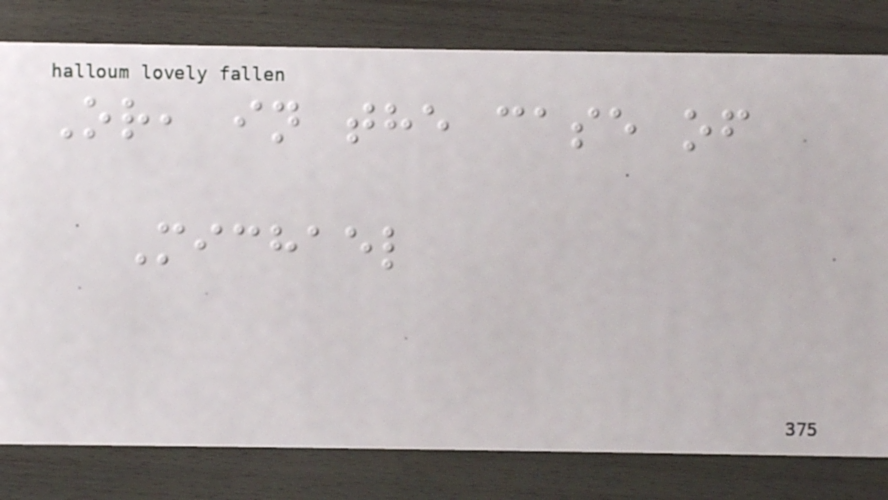Or, in the case of
Michael
